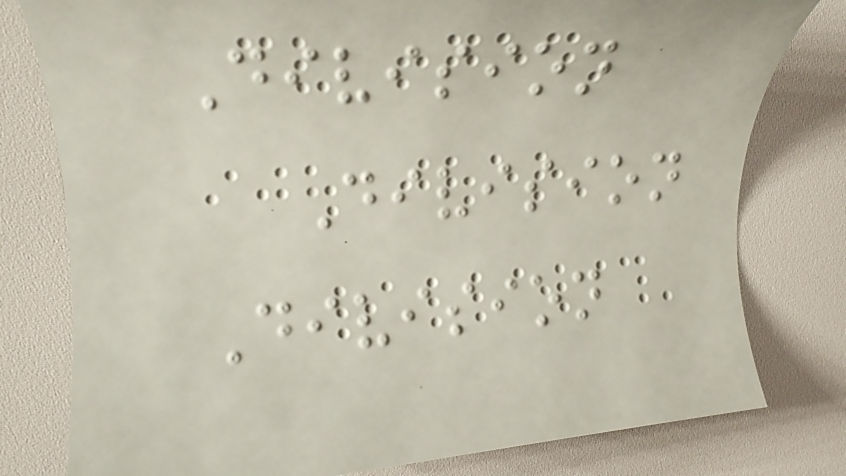Division
Division
Division
